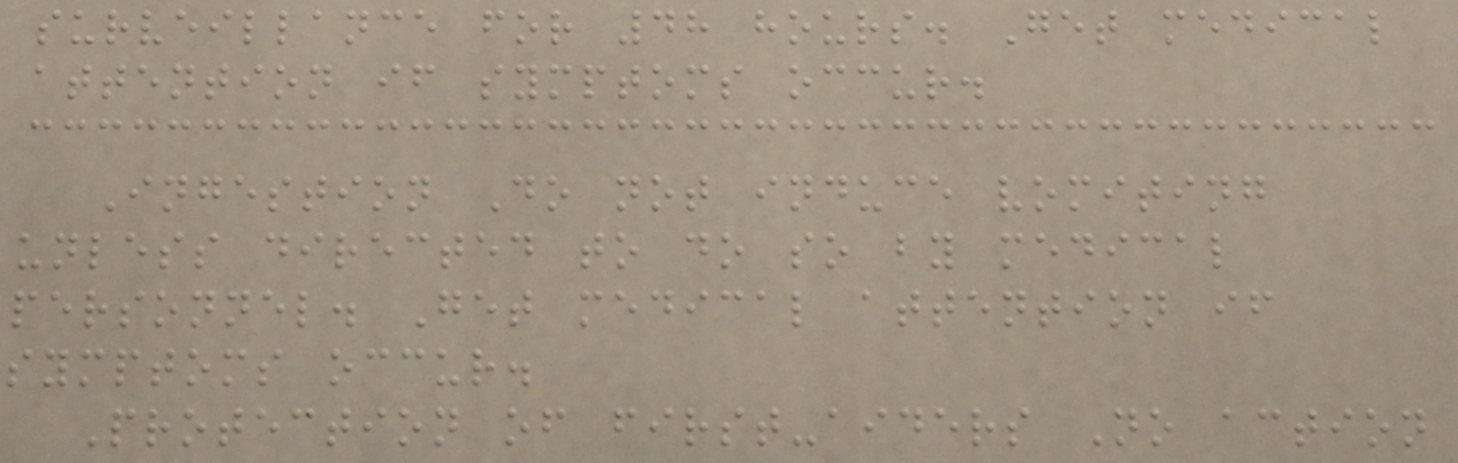surveillance for 48 hours. Get medical
attention if symptoms occur.
Ingestion Do not induce vomiting
unless directed to do so by medical
personnel. Get medical attention if
symptoms occur.
Protection of first-aiders No action
